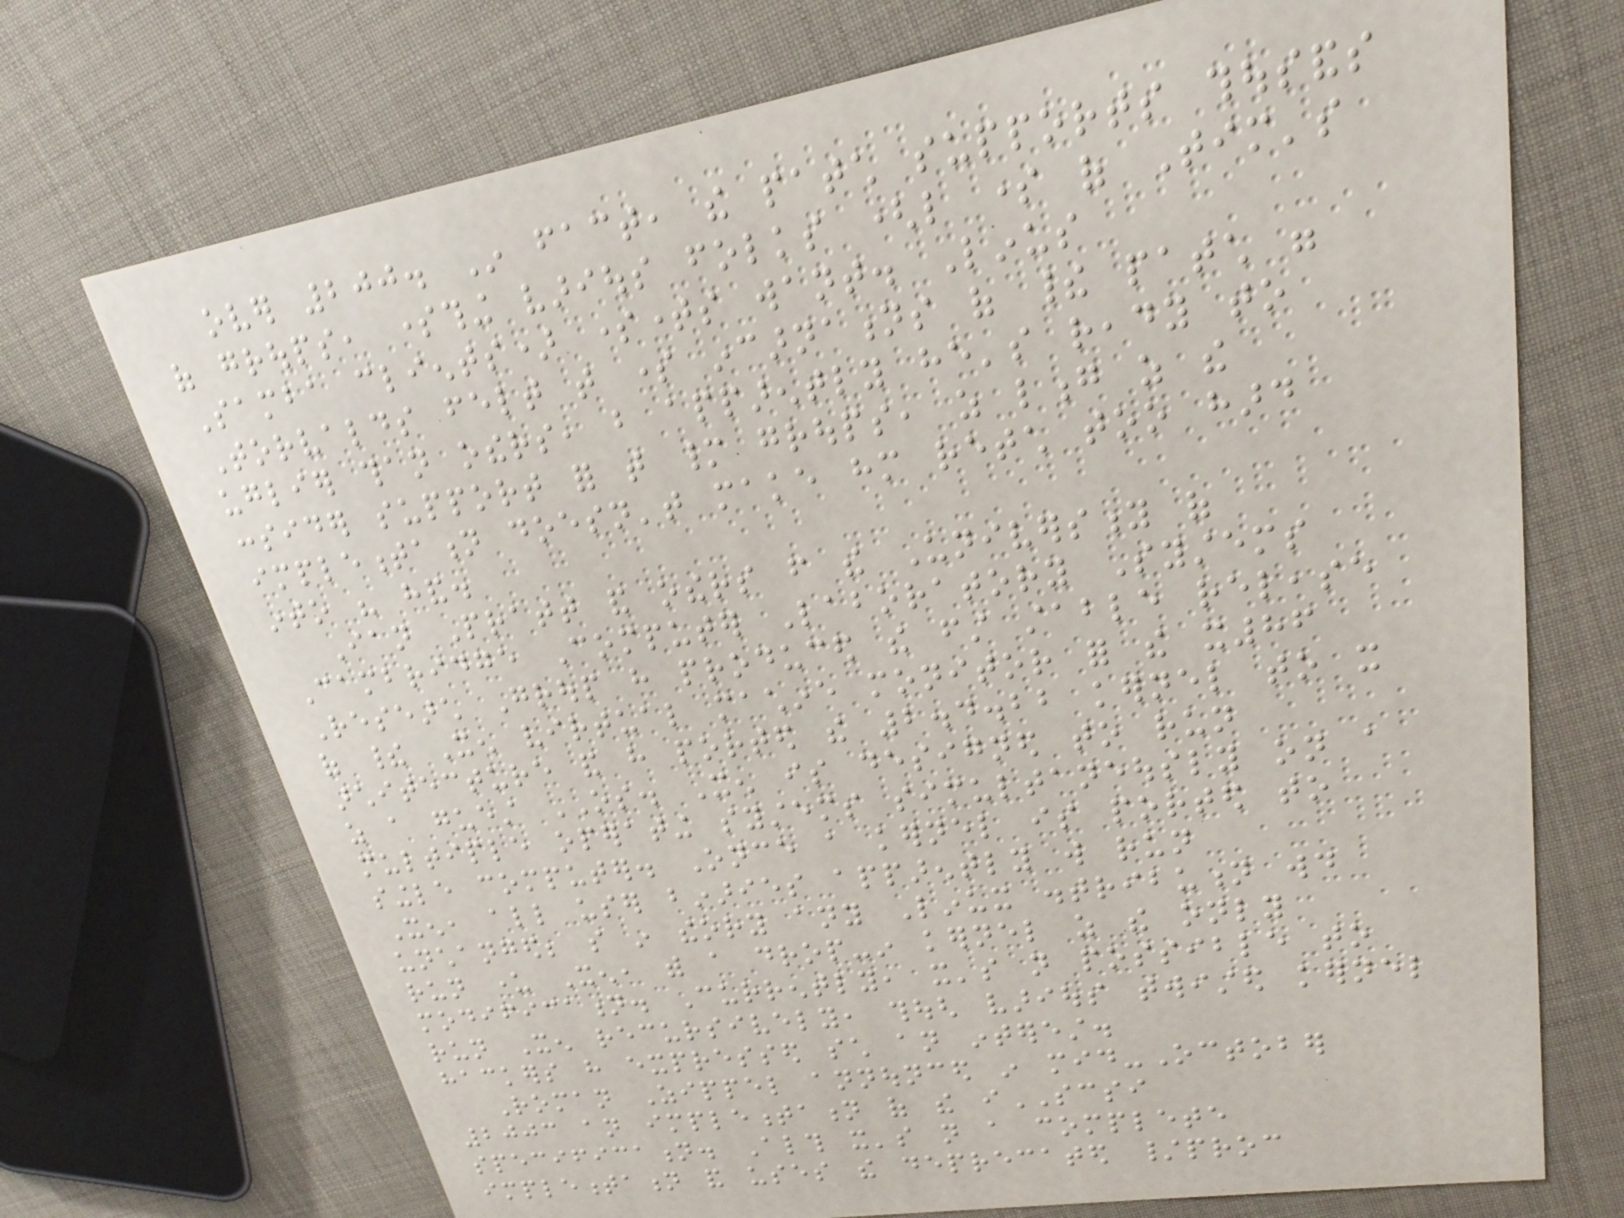over 200. In fact, the patch supports thousands
of groups, something various folks (like some of Tim's
Samba clients) sometimes want. Linus
Torvalds felt that some incarnations of their patch were
uglier than others, but apparently he's ready to
consider support for that many groups, as long as the
implementation doesn't make him retch too hard
into his hand.
Ian Pratt and others from the University of
Cambridge Computer Laboratory Systems
Research Group have produced the first stable release
of their Xen virtual machine monitor for the x86
architecture and have ported the 2.4.22 kernel to it
as a guest OS. Xen is designed to run
multiple operating systems simultaneously on a
single computer. Once a kernel is ported to
Xen, all user binaries apparently will run
unchanged; so in theory any Linux distribution would
run under Xen, with a drop-in kernel as the only
modification. Currently, it's not possible to
run Xen recursively, though various twisted kernel
hackers have expressed such an interest.
Roman Zippel announced in mid-October
2003 an implementation of the iSCSI
specification. Although it's not a complete
implementation and uses the deprecated /proc
